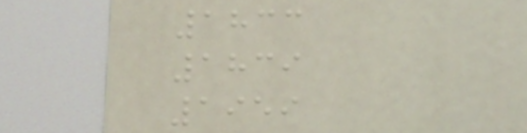1833
1839
1959
